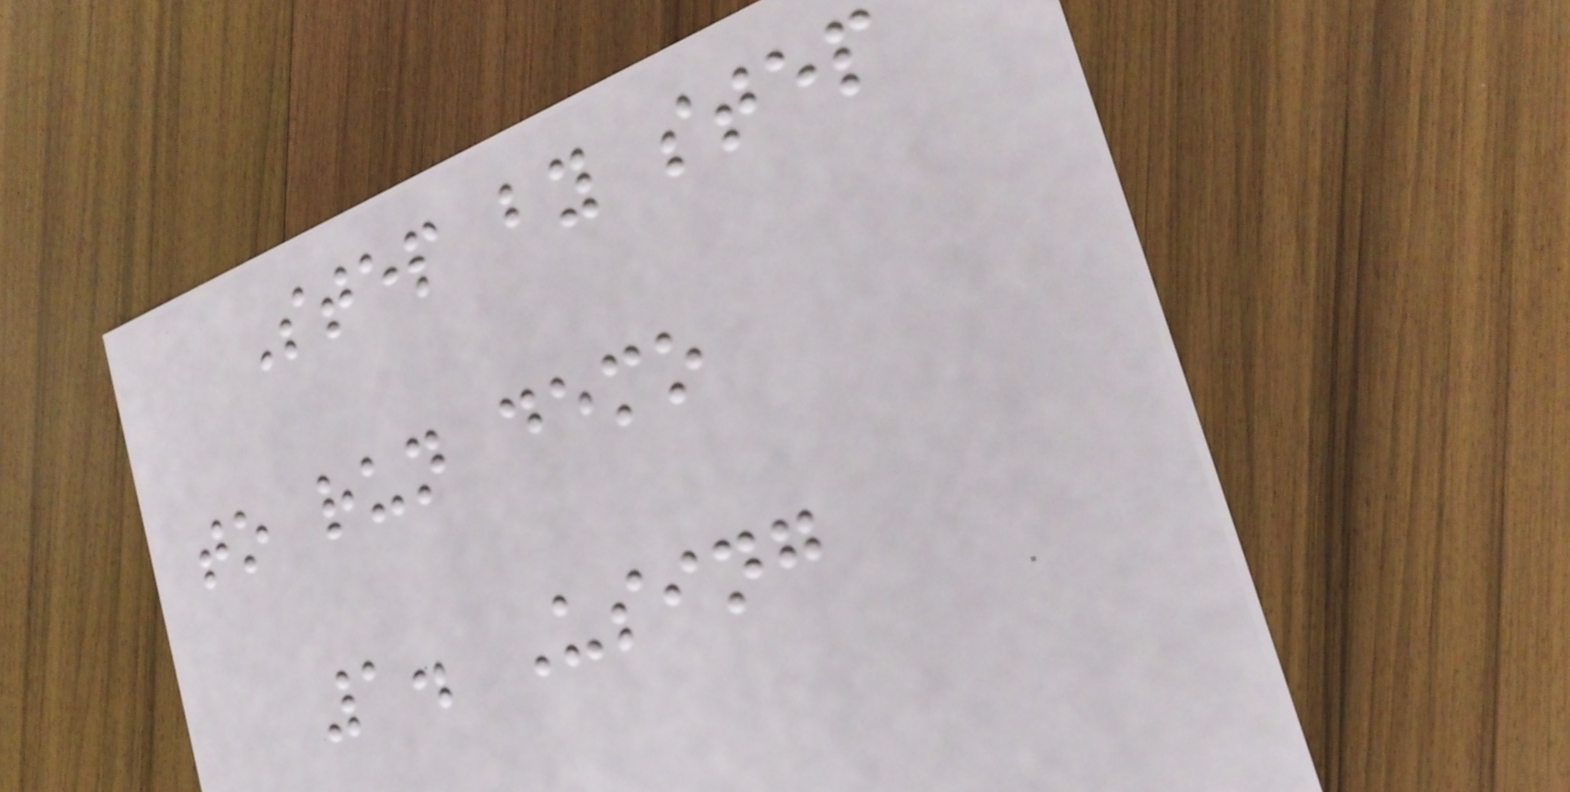Step by step
to run demo
1. Using
